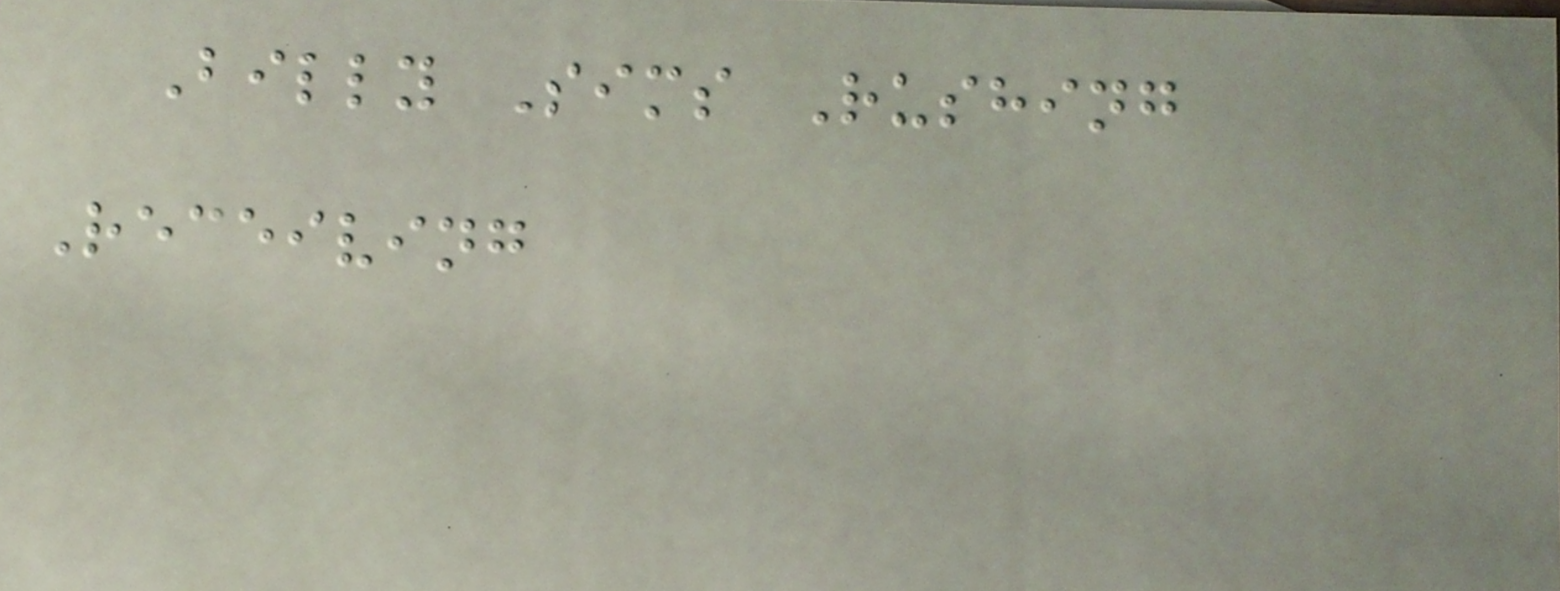Billy Sims Rushing
Receiving
